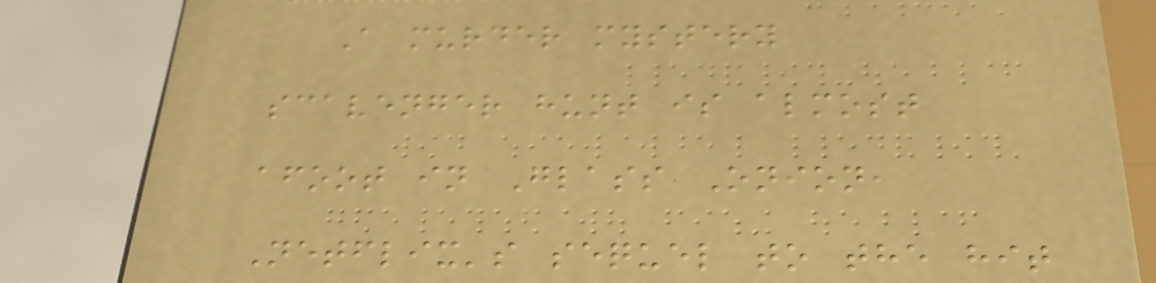A murder mystery
scavenger hunt is almost
afoot in Glass Onion,
Netflix's sequel to the hit
